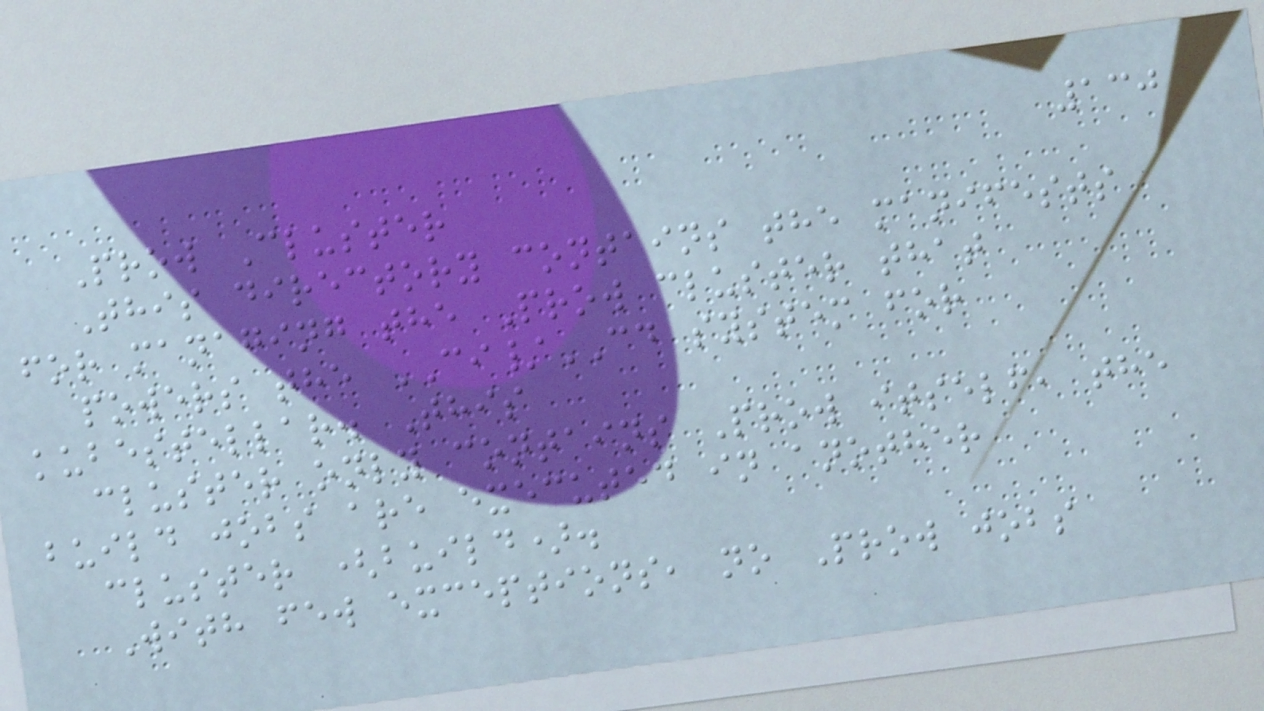130
Prow Cluster
This directory contains the manifests
for managing the Prow cluster that
powers the CI/CD system for
kubestellar. This
cluster only contains Prow itself, the
build jobs are executed in another
cluster (build).
With few exceptions, no Prow jobs
